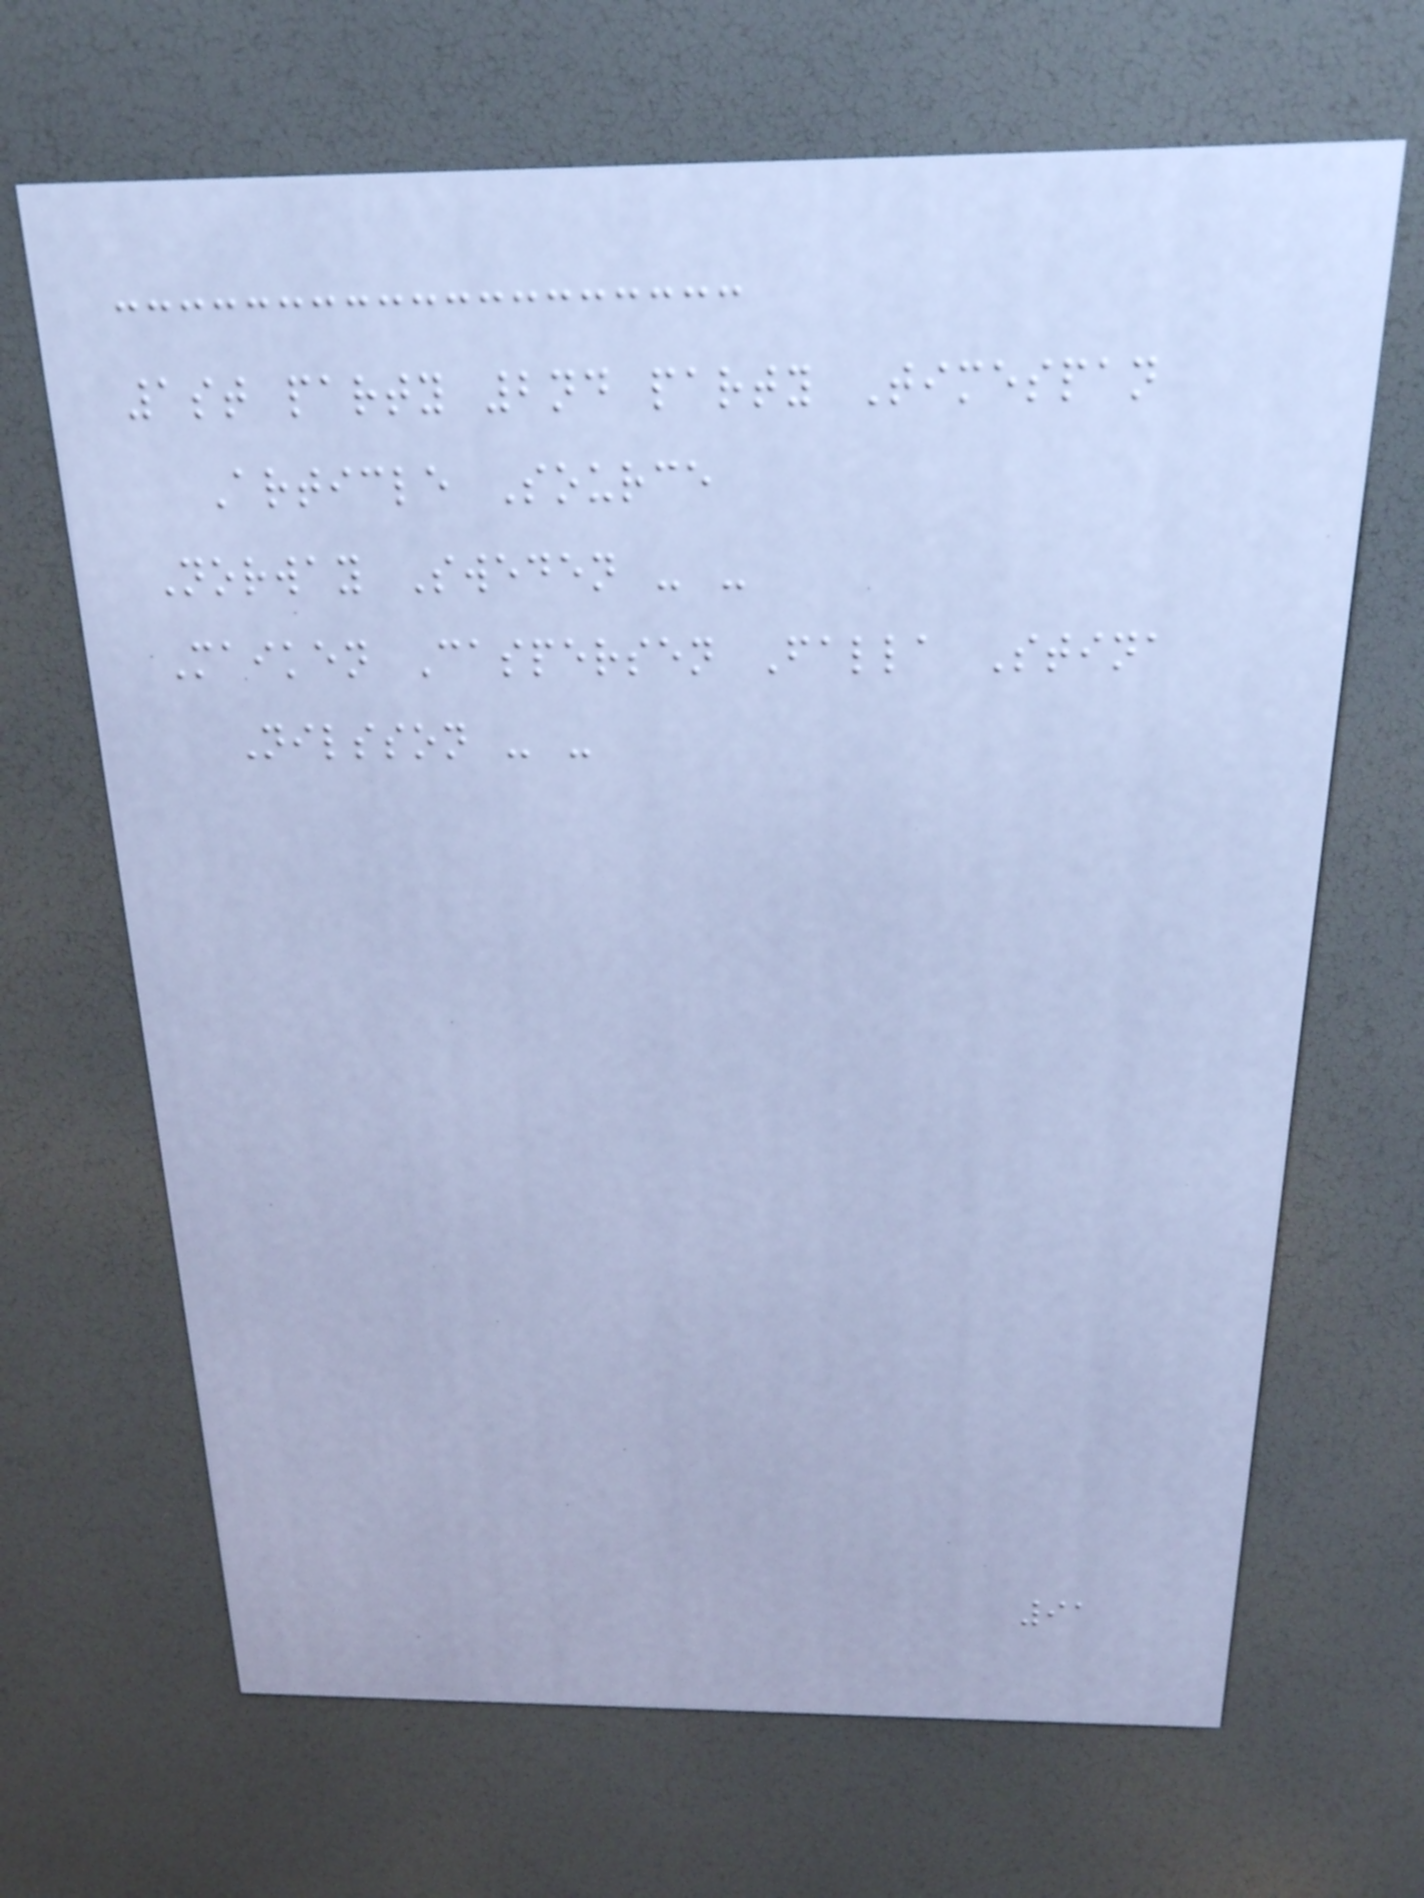1st party 2nd party Timespan
Article Source
Norway Sweden - -
Maiken Caspersen Falla Stina
Nilsson - -
91
